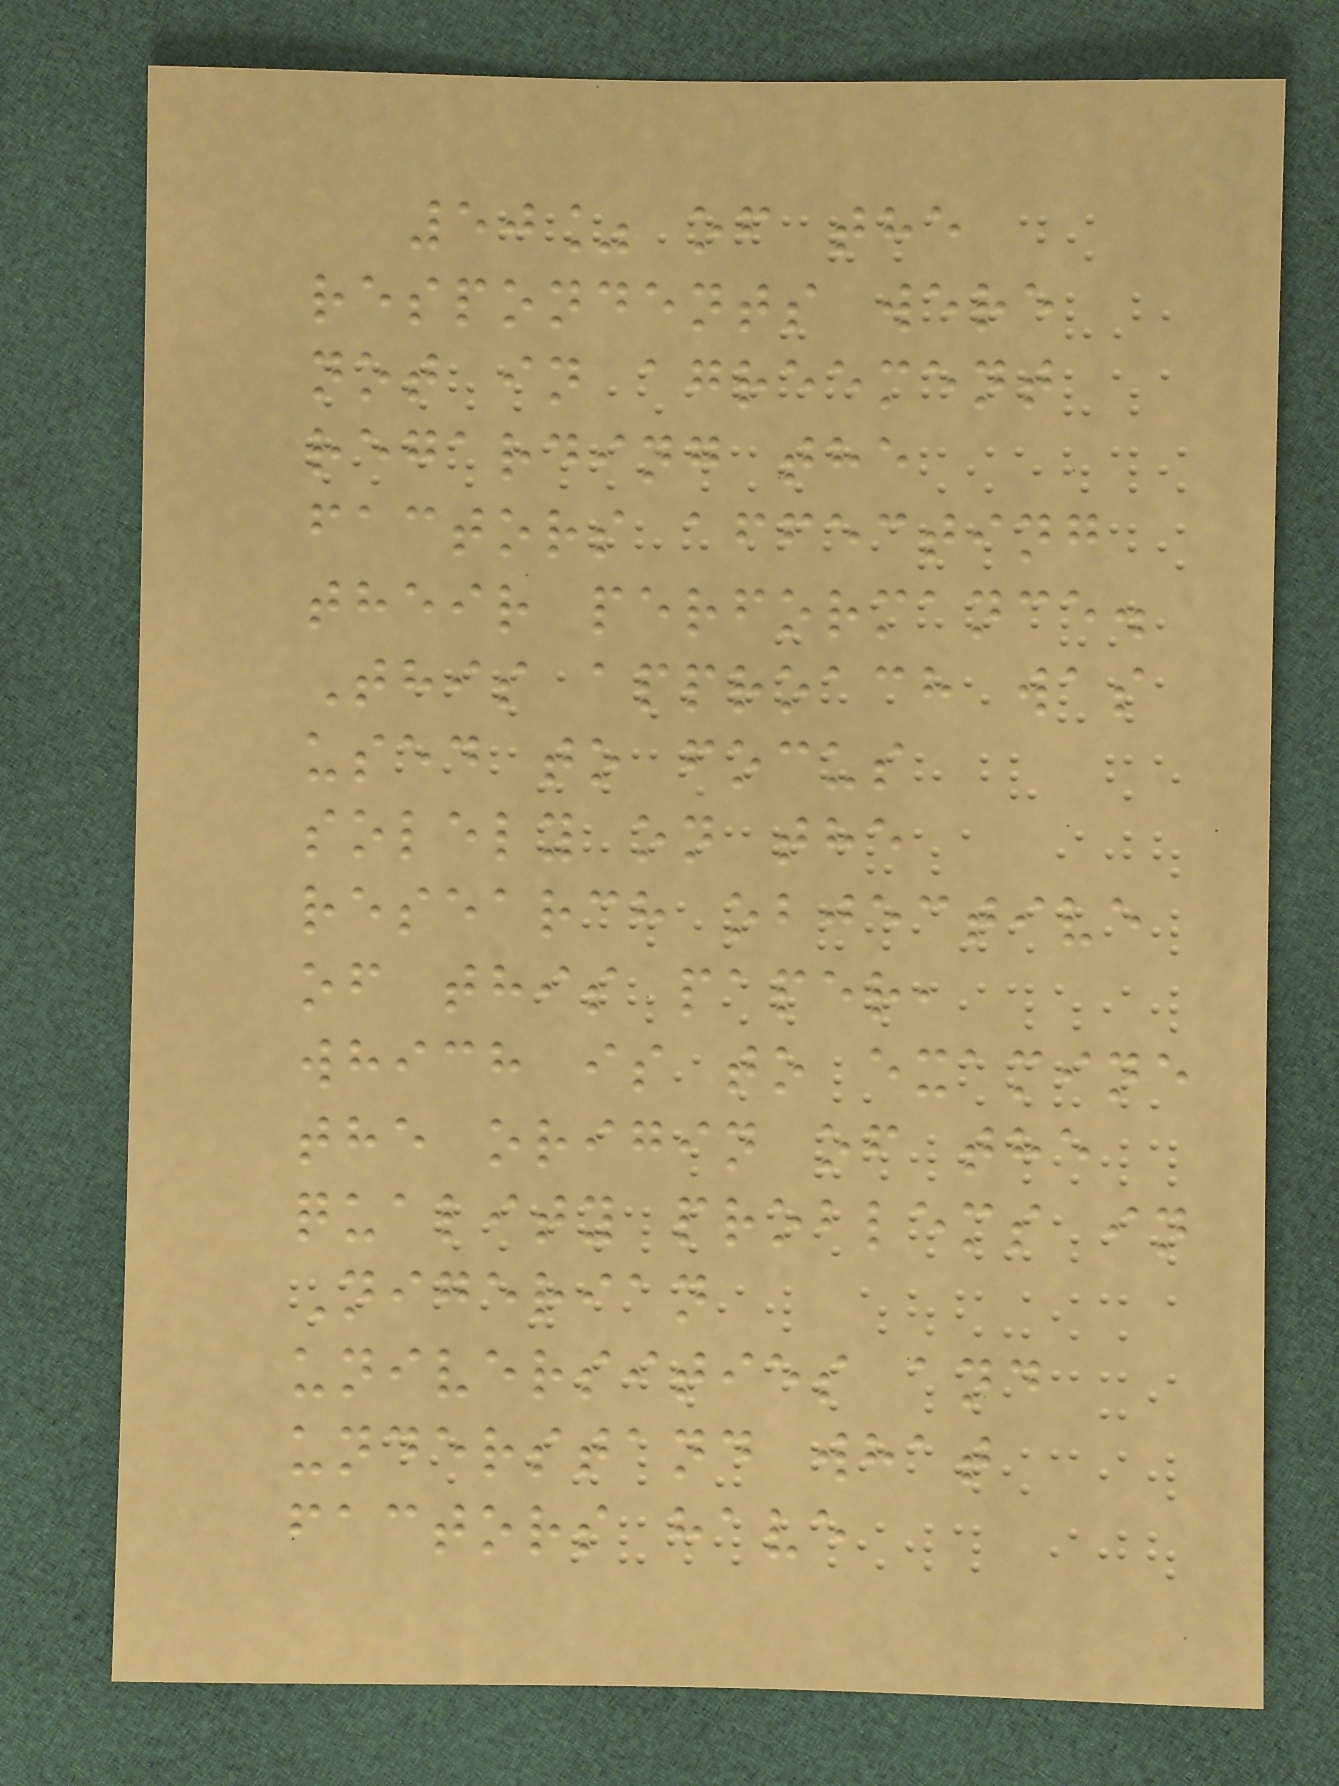50% of the
respondents were
not in agreement
regarding the
factors affecting
their performance.
This approach was
used to focus
solely on the
research objective
of this paper,
which is to examine
the origin of the
quality problems in
Nigerian
universities and
understand what
factors have
